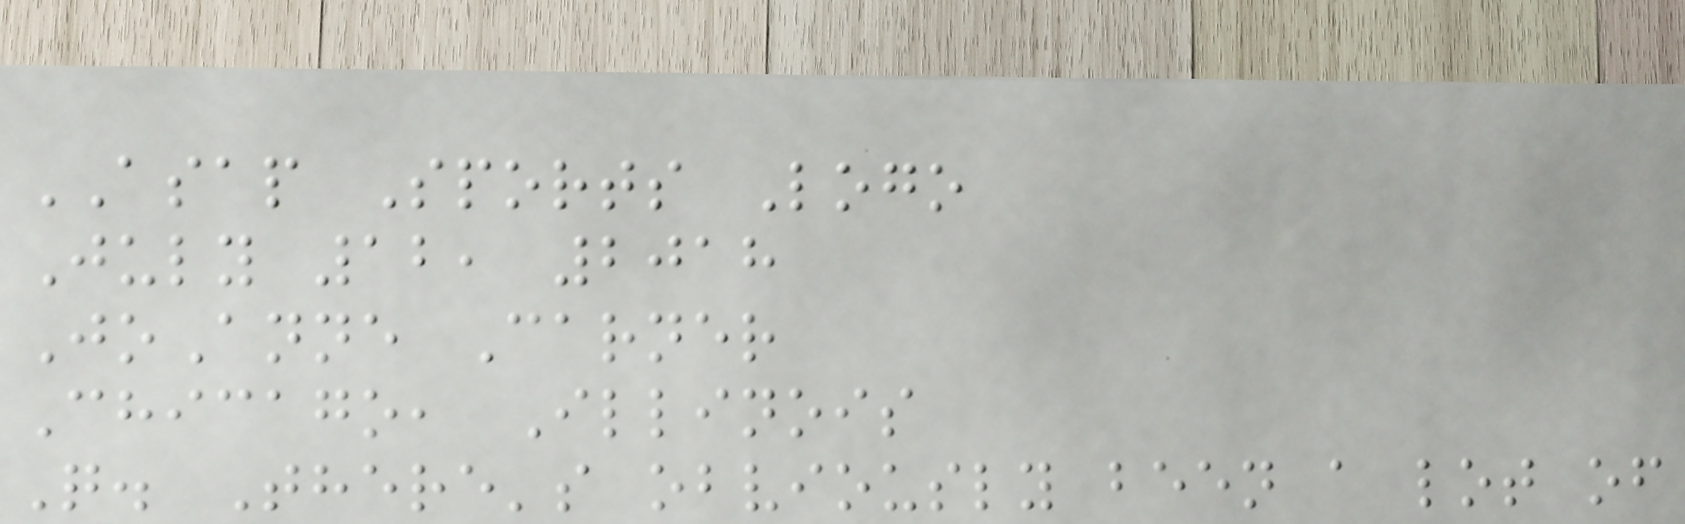ASAP Sports Logo
July 12, 2018
JoAnne Carner
Chicago, Illinois
Q. There's obviously been a lot of
